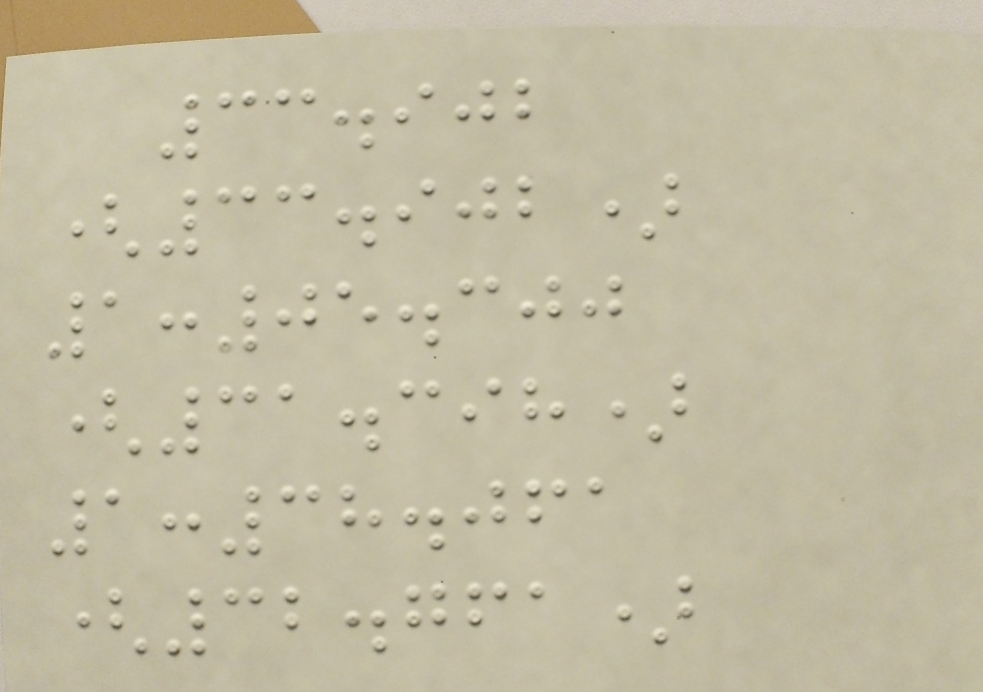33.902
(33.902)
1:05.300
(31.398)
1:38.061
(32.761)
